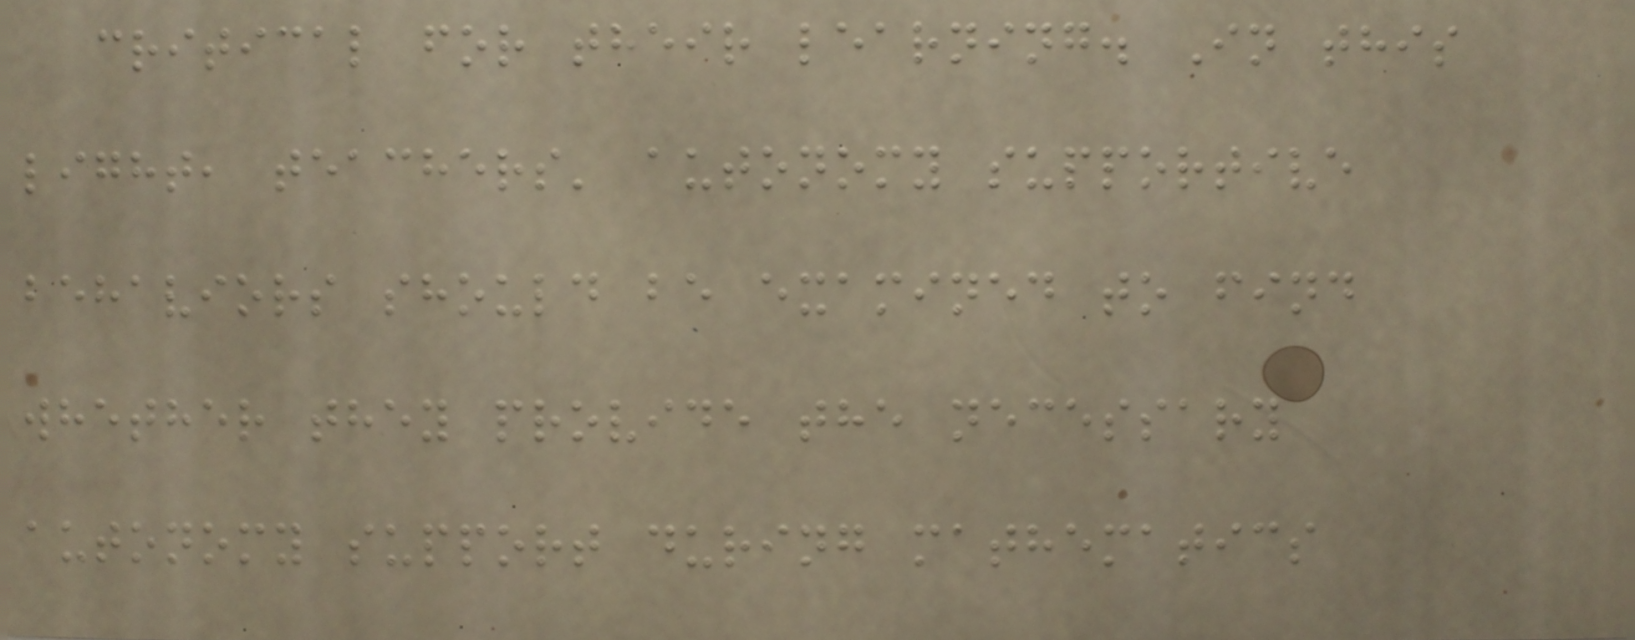critical for their learning. In this
light, teachers' autonomy supportive
behaviors should be examined to find
whether they provide the necessary
autonomy support during mathematics
